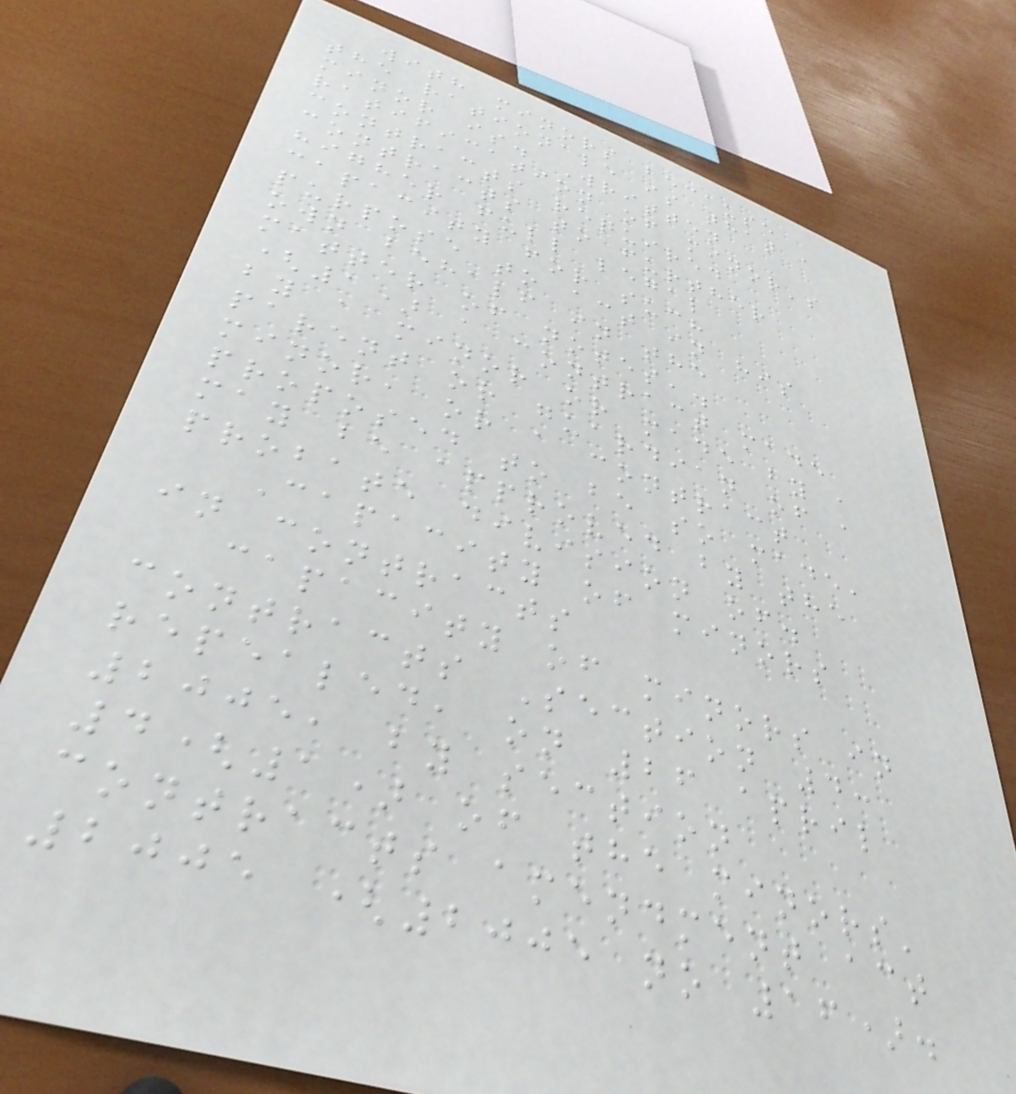with minors because
the rationale is that a
minor is. Written
ratification of minor's
contracts required
contracts to further
higher full legal
capacity for such
purpose to act in his
own behalf in the
matter of notes,.
(1) a contract made
by a minor or made by a
parent or guardian of a
minor, or a contract
proposed to be so made,
may be approved by the
probate division of.
Capacity of minors
in contracts
capacity of minors in
contracts Section 4:
repealed, on 26 april
2005, by section
4(1) of the minors'
contracts amendment act
2005 (2005 no 16).
